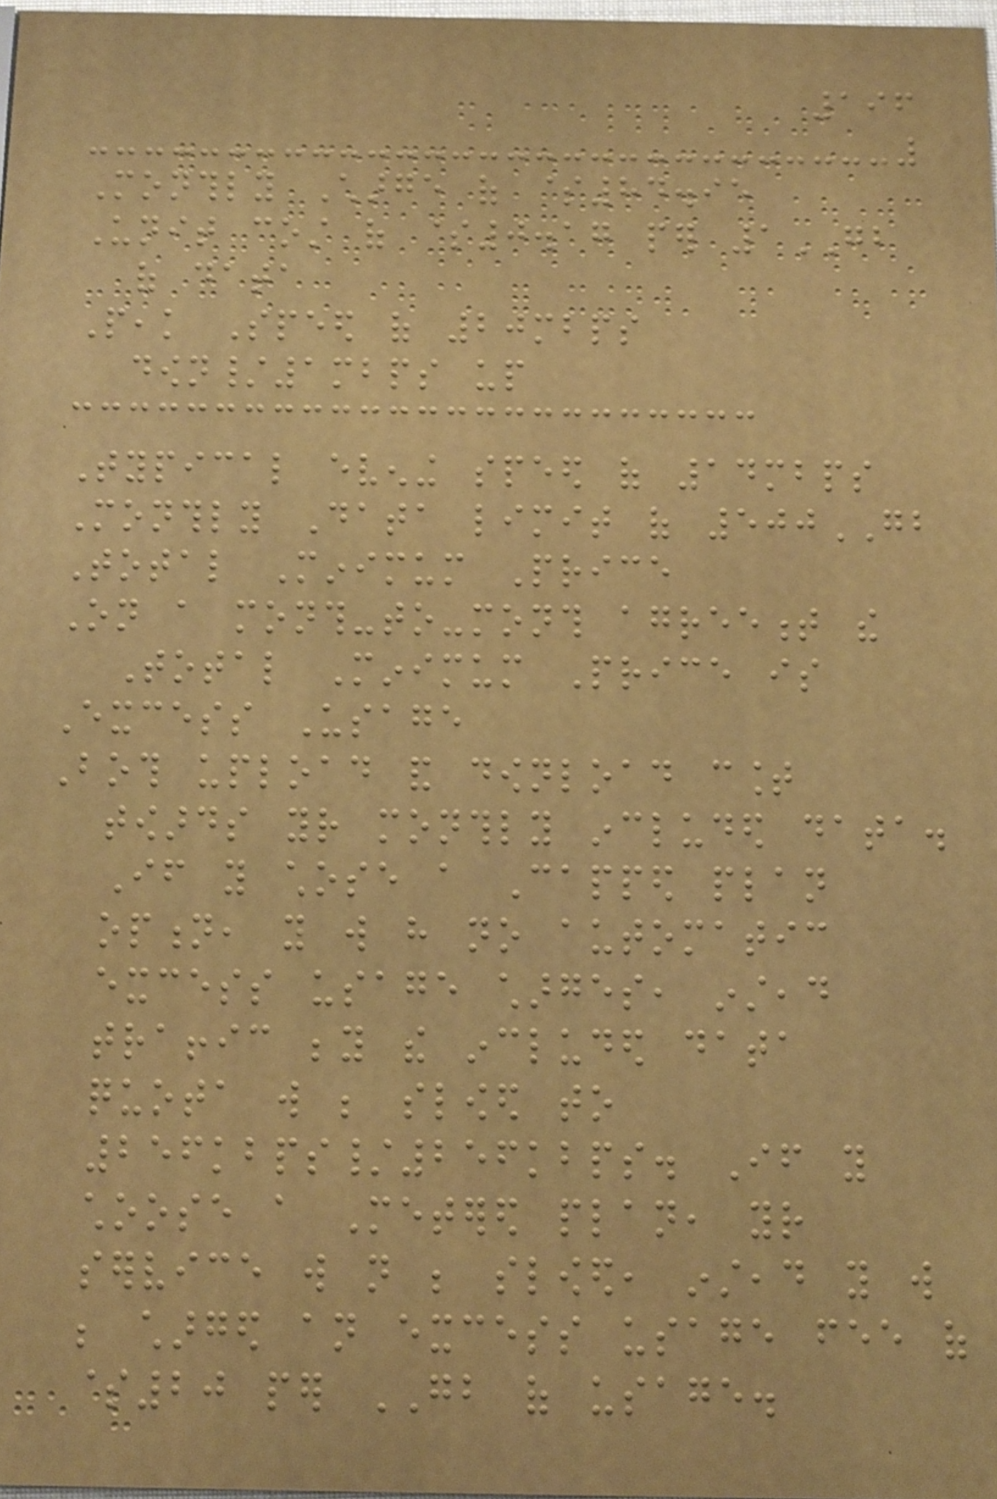196
Monthly Charge of $84.95
Unit cost of $0.17 per 1GB
of data
Peak Speed of 20mbps
down/1mbps up
Typical evening speed of 14mbps
Monthly Data limit of 500GB
Total Minimum Price
On a month-to-month agreement the
Total Minimum Price is
Excess Usage
Both upload and download count
towards your monthly included data.
If you chose a Capped plan
option, you will have no automatic
excess usage charges, instead
traffic beyond the included data
quota will be slowed to
256kbps/256kbps. If you
choose a Metered plan, your
service will not be slowed, instead you will
be charged an excess usage fee of
$20 per GB of usage.
